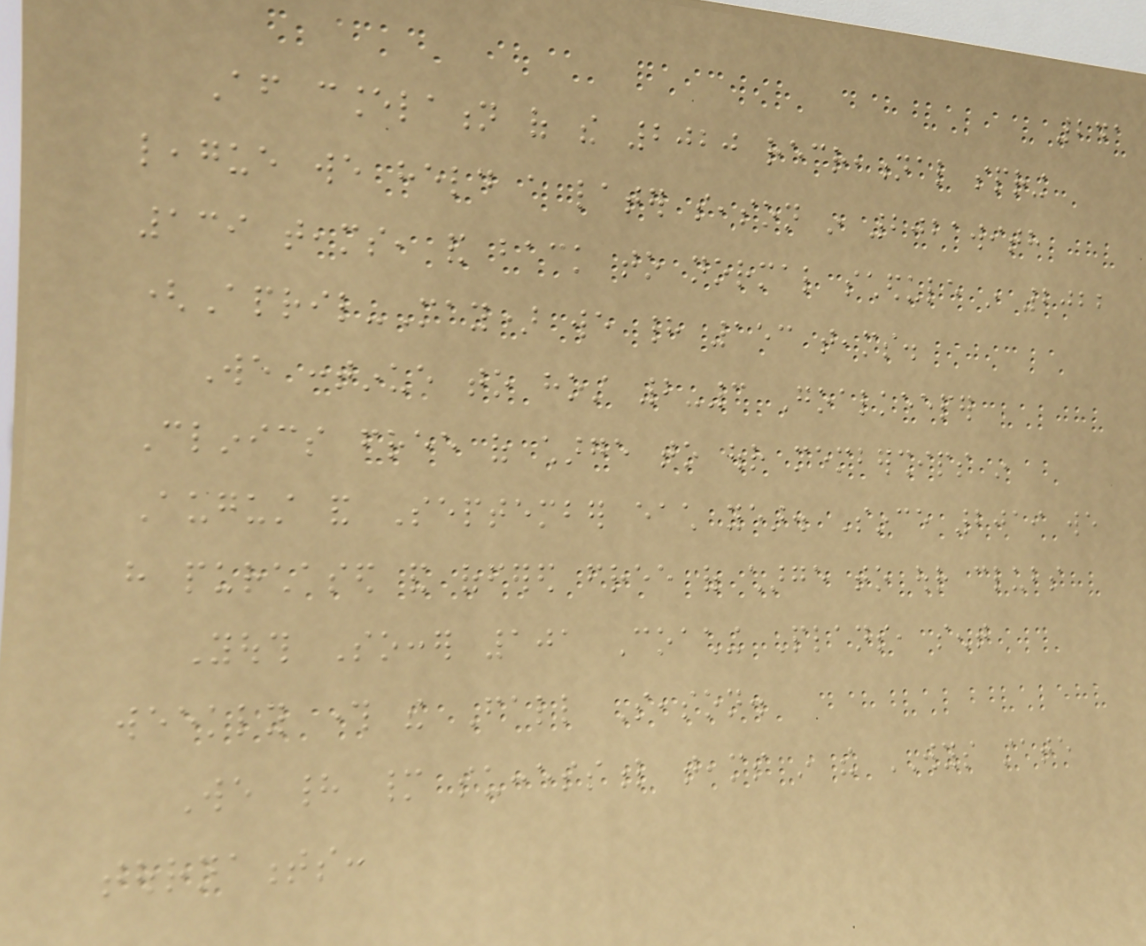241
After cancelation of the 2020 recreational spring
league we held a later season in 2021with
139 teams, and back to normal schedule in 2022
(April-May) we had 153 teams.
We continue to host 2-3 Goalkeeper
Clinics free of charge to our memberships in
August and September each year. Since 2019 we
have purchased and offered free of charge to our clubs
Youth Soccer 101 Coaching Plans, sent
weekly through the Fall Season.
We had many successful teams in the WYS state
tournaments:
